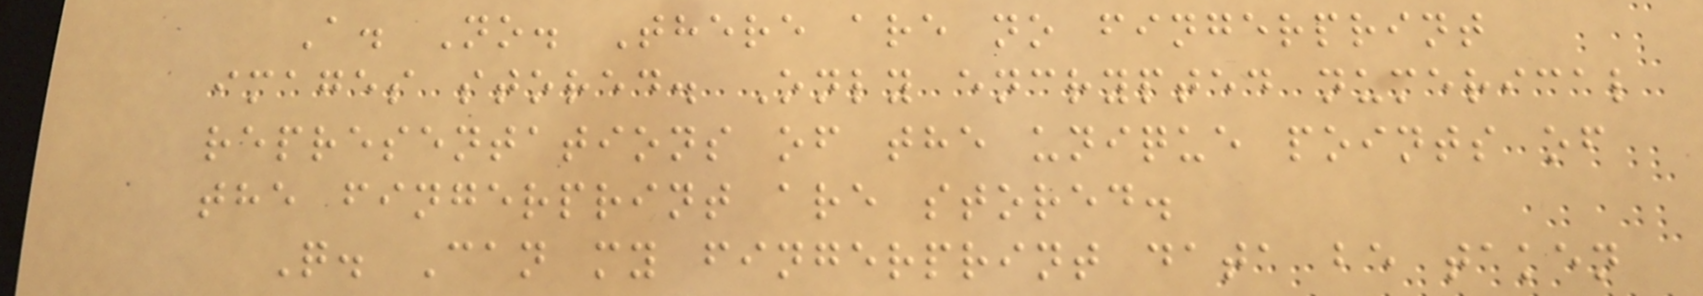A. No. There are no fingerprint
images stored. Only encrypted numerical
representations of the unique points of
the fingerprint are stored.
Q. Can my fingerprint data be taken
